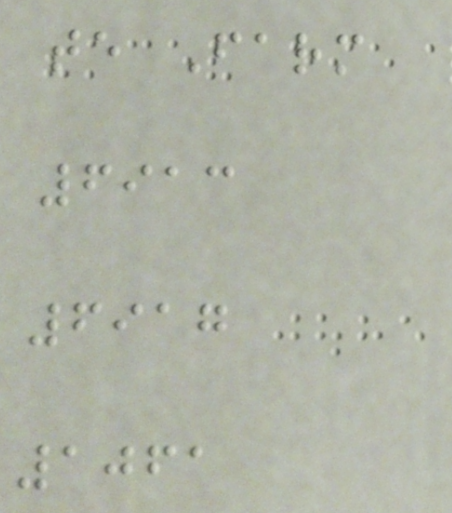te Farm
6913
6917
1061
